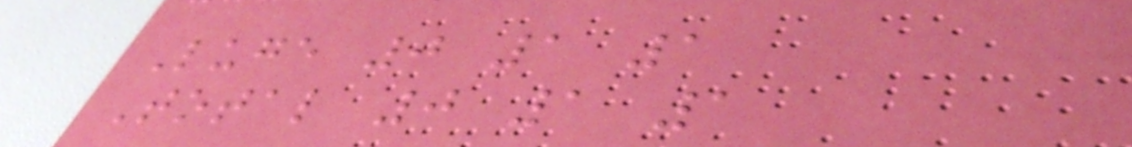Luge 0 1 1
Total 0 1 1
